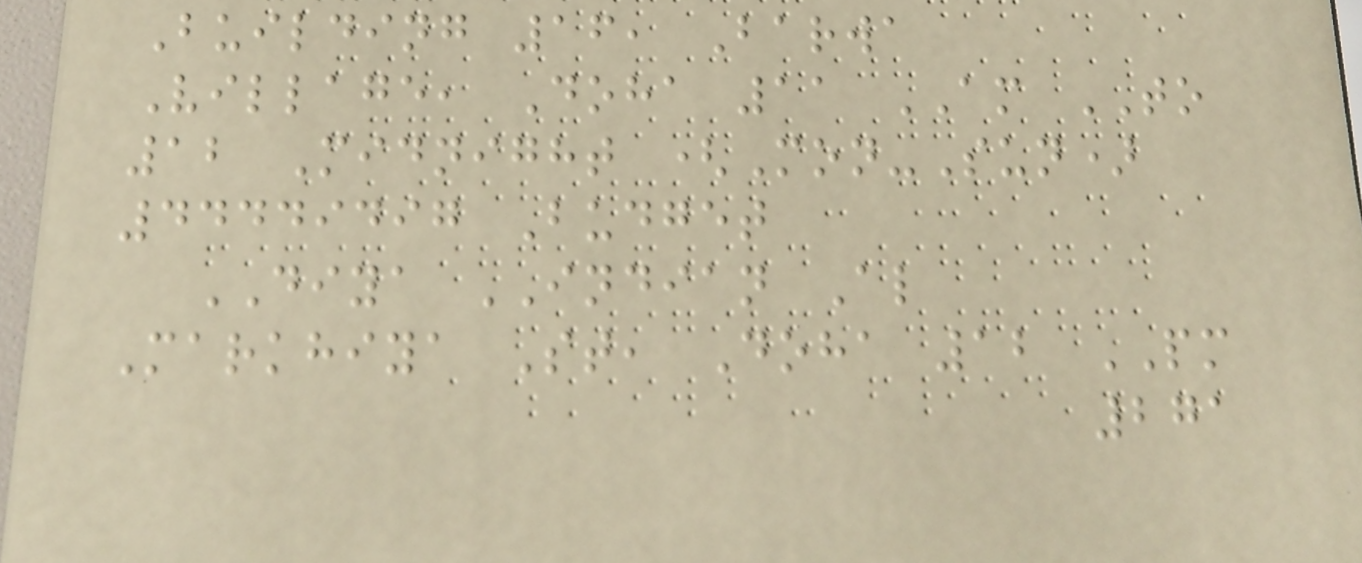Building 16, Barwa
Village, Doha 11 AM TO
12 Midnight (Mon-Sun)
44449497 Budget
DIYA INDIAN Al
Markhiya St, Doha 12 PM
271
